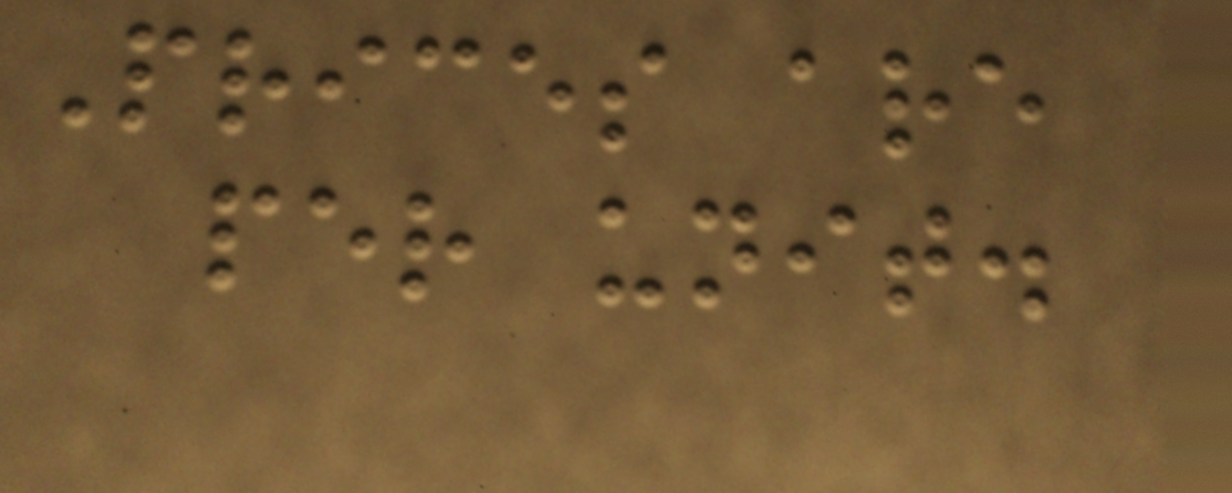Prices are
per unit.
